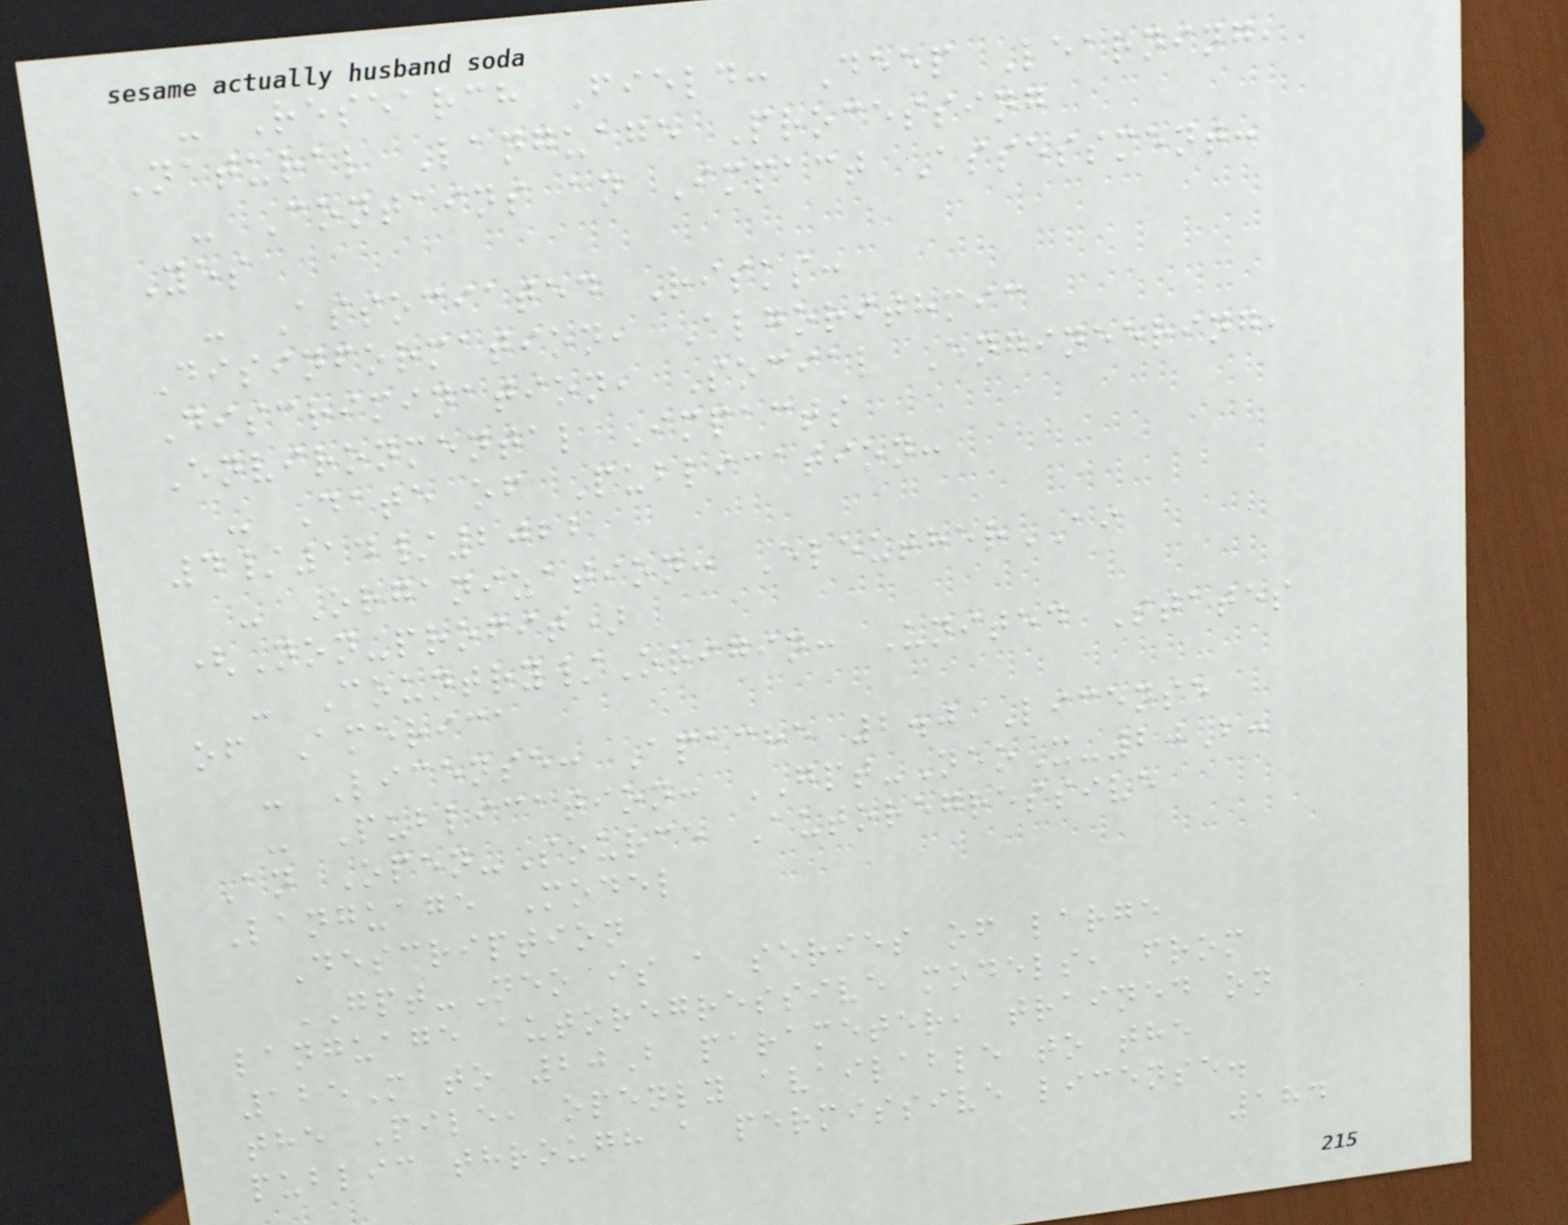- Research Field: Deep Learning,
Natural Language Processing
- Contains an Impact Assessment:
Yes
- Associated Risks:
Disinformation, Algorithmic
Discrimination, Social Engineering,
Environmental Impacts
- Date of Publication:
4/14/2022
- Organization: EleutherAI
(Non-profit)
- Country/Origin: United States
of America
- License: Apache 2.0 License
- Publication: GPT-NeoX-20B:
An Open-Source Autoregressive
Language Model
Description
GPT-Neo is a series of large
language autoregressive models, from
125M to 20B parameter, trained on
the Pile, openly available to the
public through a permissive license.
184
